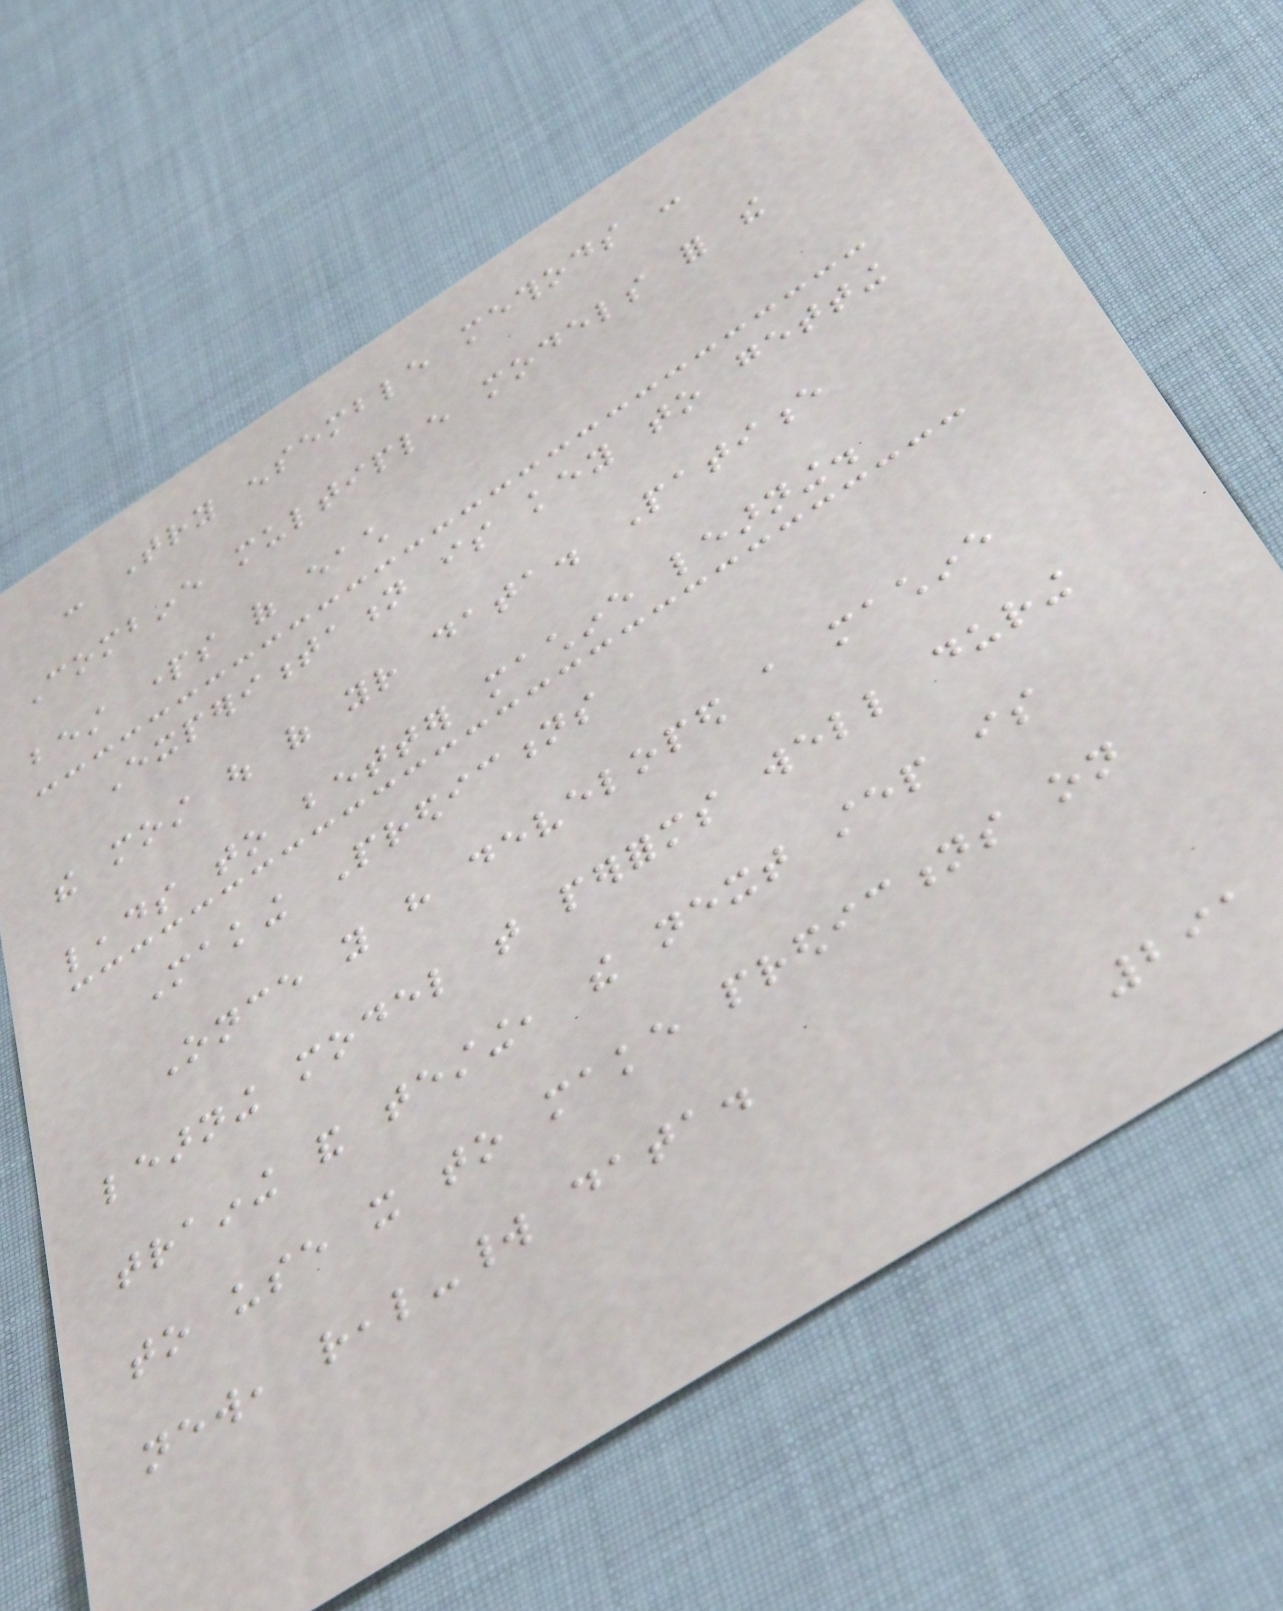- Try ensemble methods -
Combine multiple models for the
best parts of each
Experimentation is key to getting
the most out of your data. Patience
leads to better machine learning.
Making Predictions
Once you have developed a machine
learning model that performs well during
training and testing, the next step is
to use it to make predictions on
new, real-world data.
291
